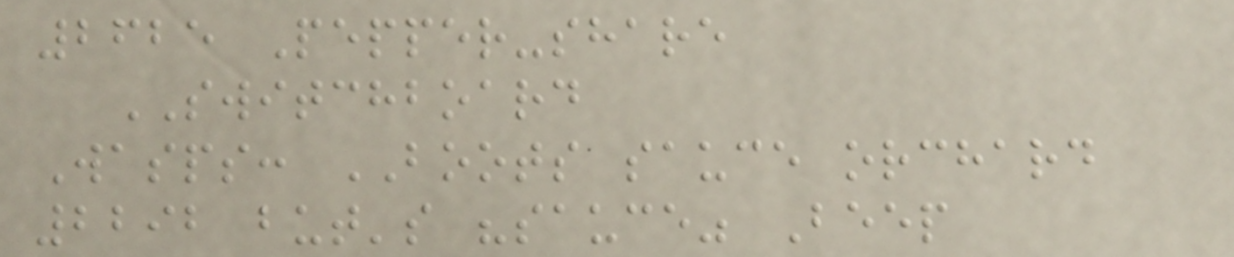2625 Pepper-share
SWITCHBOARD
Wasps: BOOTS sauce orchard
2292 but's "sauce" Beep
